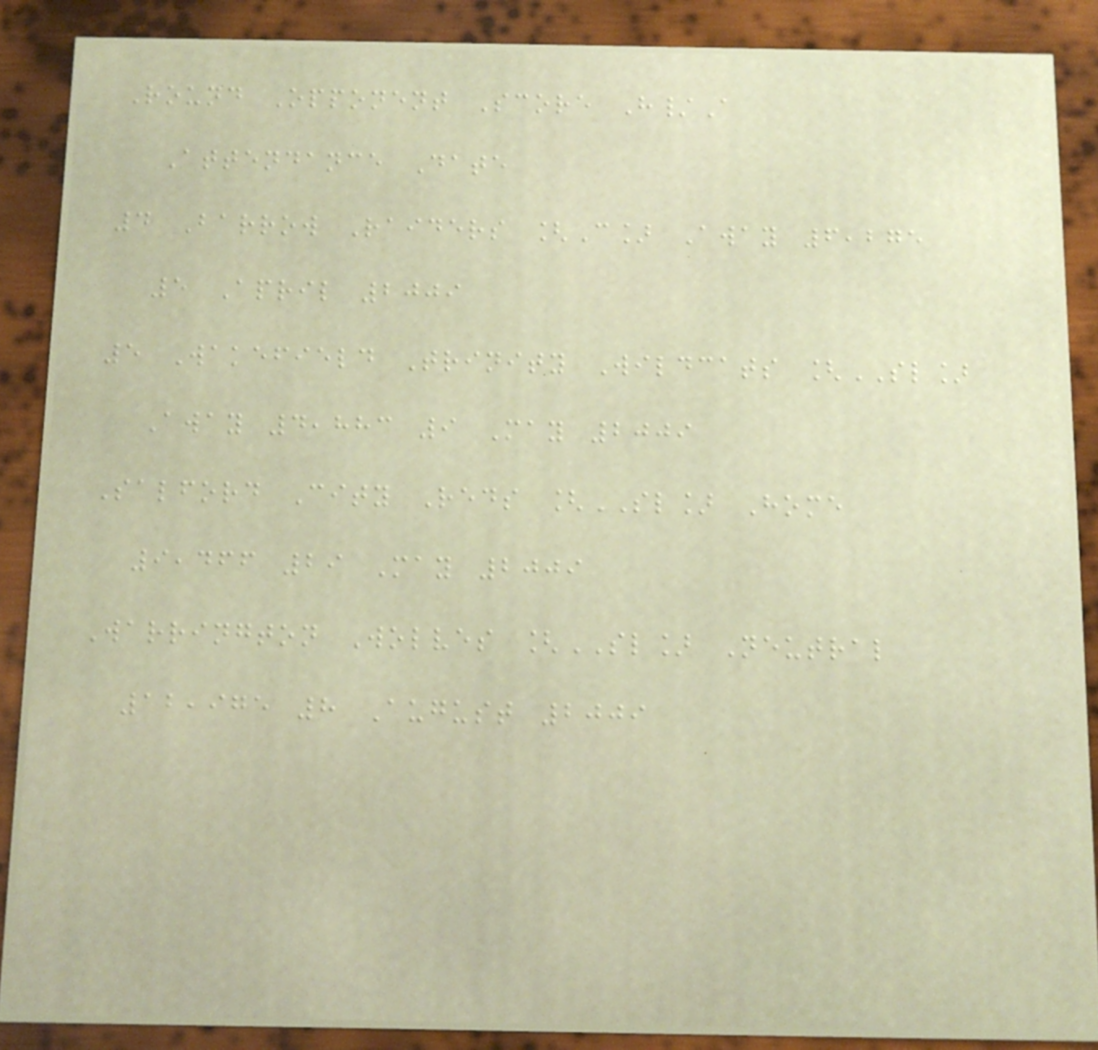Round Opponent Score H/A
Attendance Date
4 Barrow Raiders [C] Away 6,275
5 April 2009
5 Wakefield Trinity Wildcats [SL]
Away 4,883 9 May 2009
Salford City Reds [SL] Home
9,466 29 May 2009
Warrington Wolves [SL] Neutral
12,975 8 August 2009
